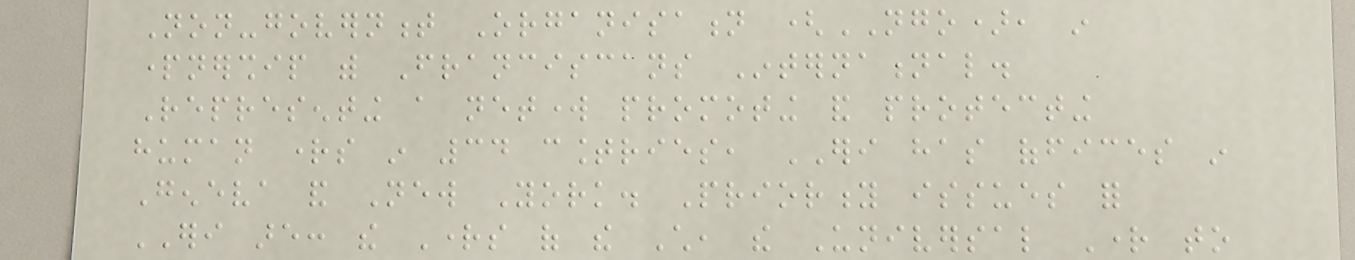Non-government Organisation (NGO), in
partnership with Franciscans International.
Representing a network promoting and protecting
human rights in 34 countries, ERI has offices in
Geneva and New York. Priority issues for
ERI are: the Rights of the Child, the Universal Right to
